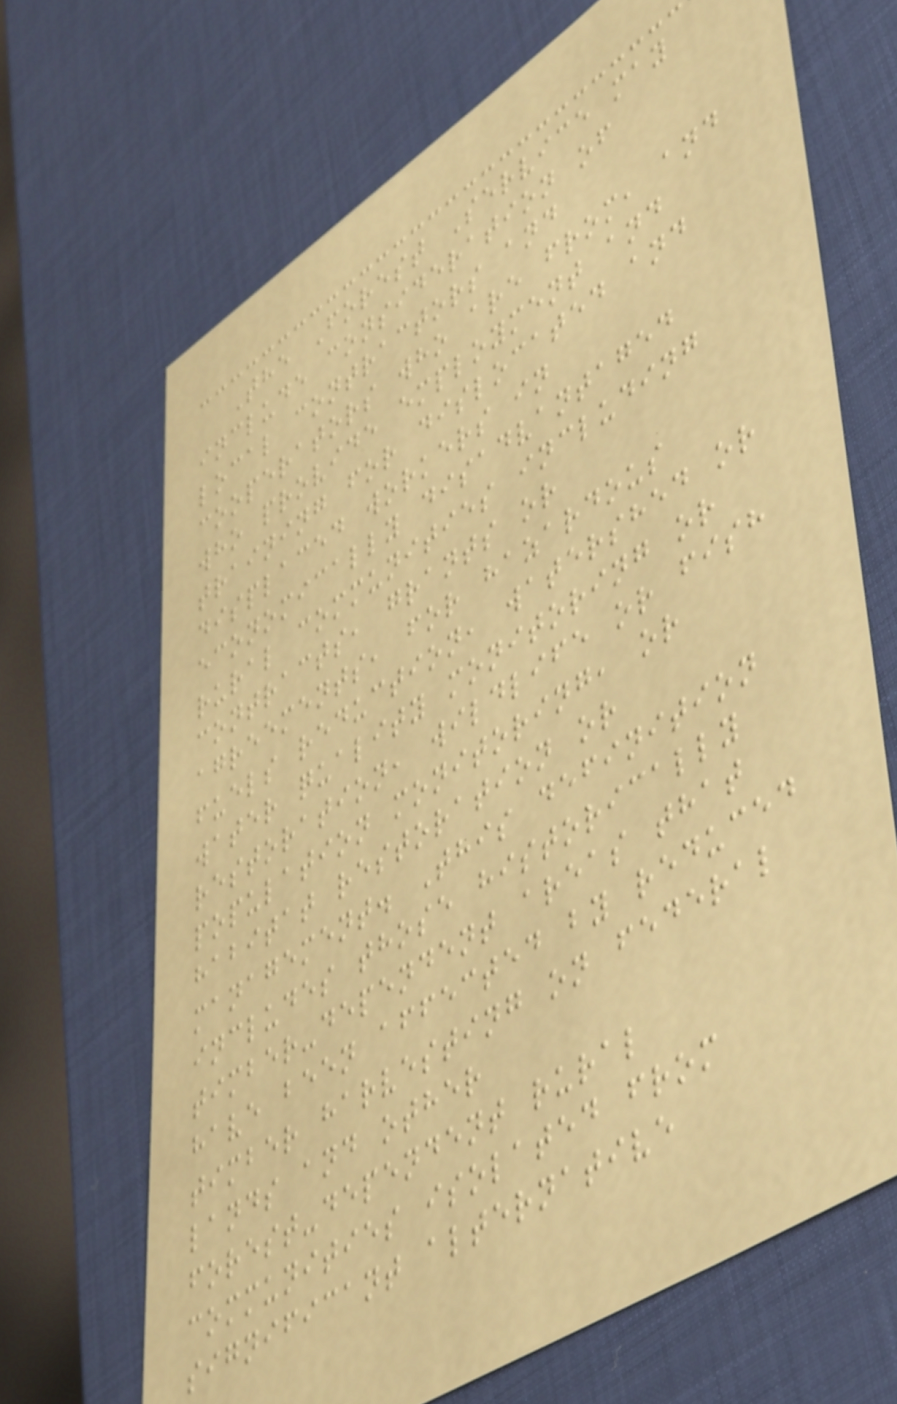The Forest Service may
include consideration of
local contractors and
cooperators who are from, and
who provide employment and
training for dislocated and
displaced workers in
economically disadvantaged
rural communities including
contracts, grants or
agreements, for hazardous
fuels reduction, watershed or
water quality monitoring or
restoration, wildlife or fish
population monitoring, or
habitat restoration or
management. This definition
includes those historically
timber-dependent areas that
have been affected by reduced
timber harvesting on federal
lands and other
forest-dependent rural
communities isolated from
significant alternative
